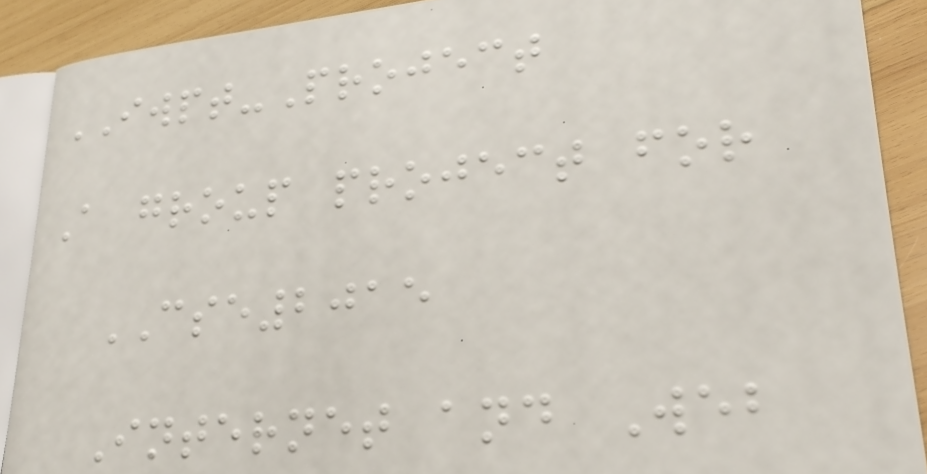IWPT-Project
A group project for
CSE2015
Internet and Web
